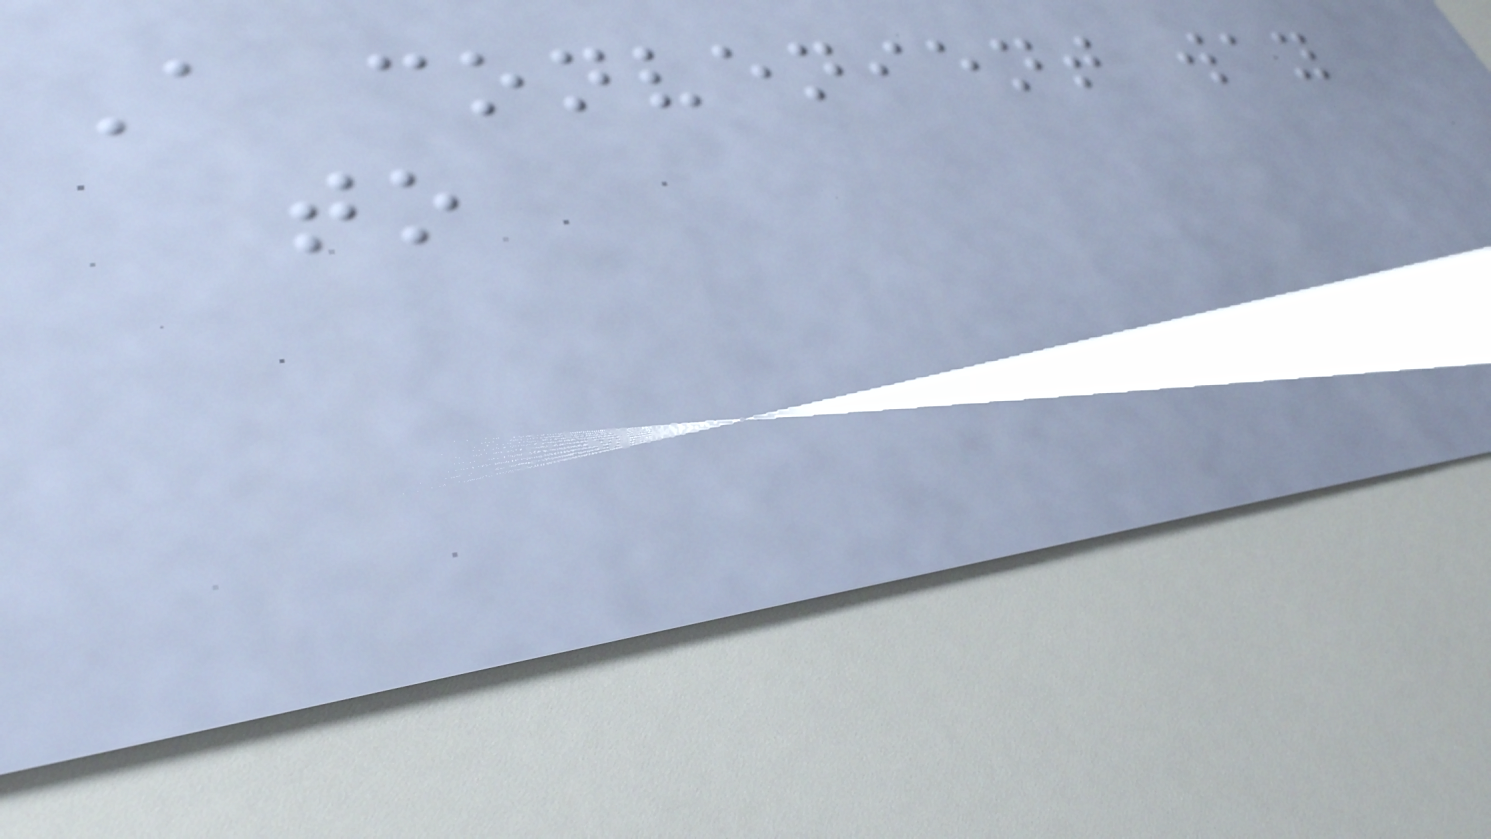A convenient way
to
